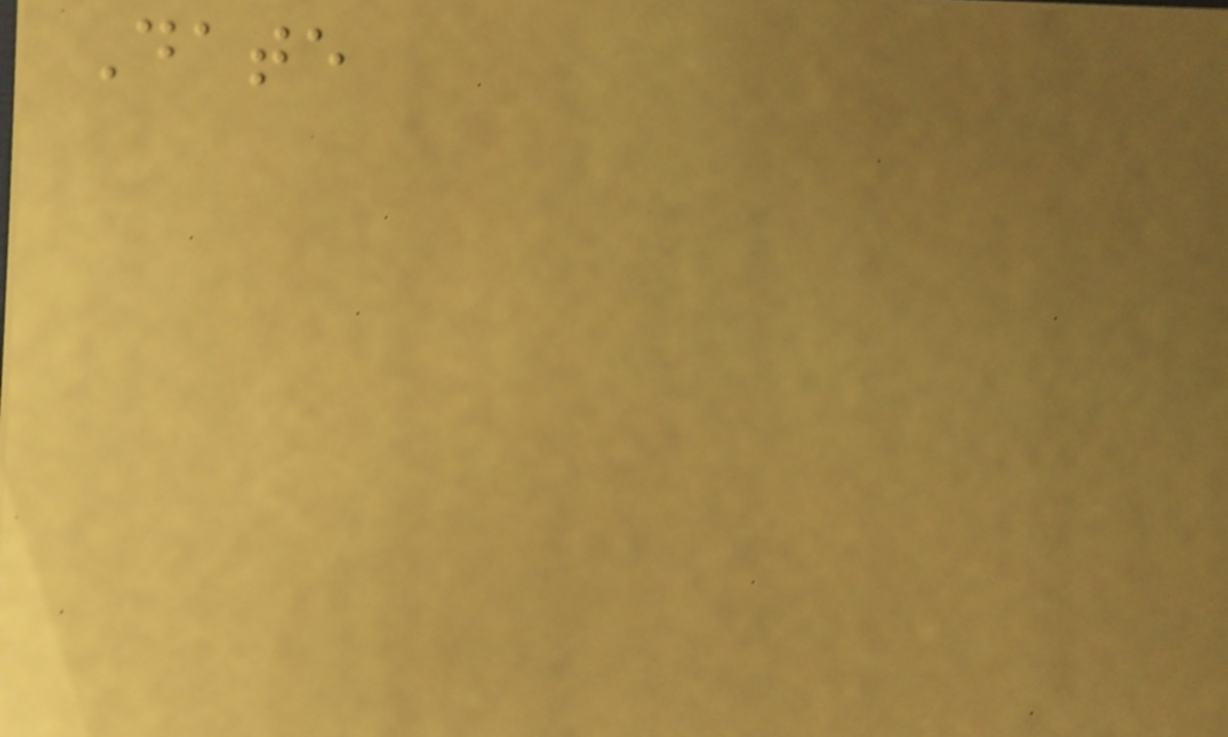Date
